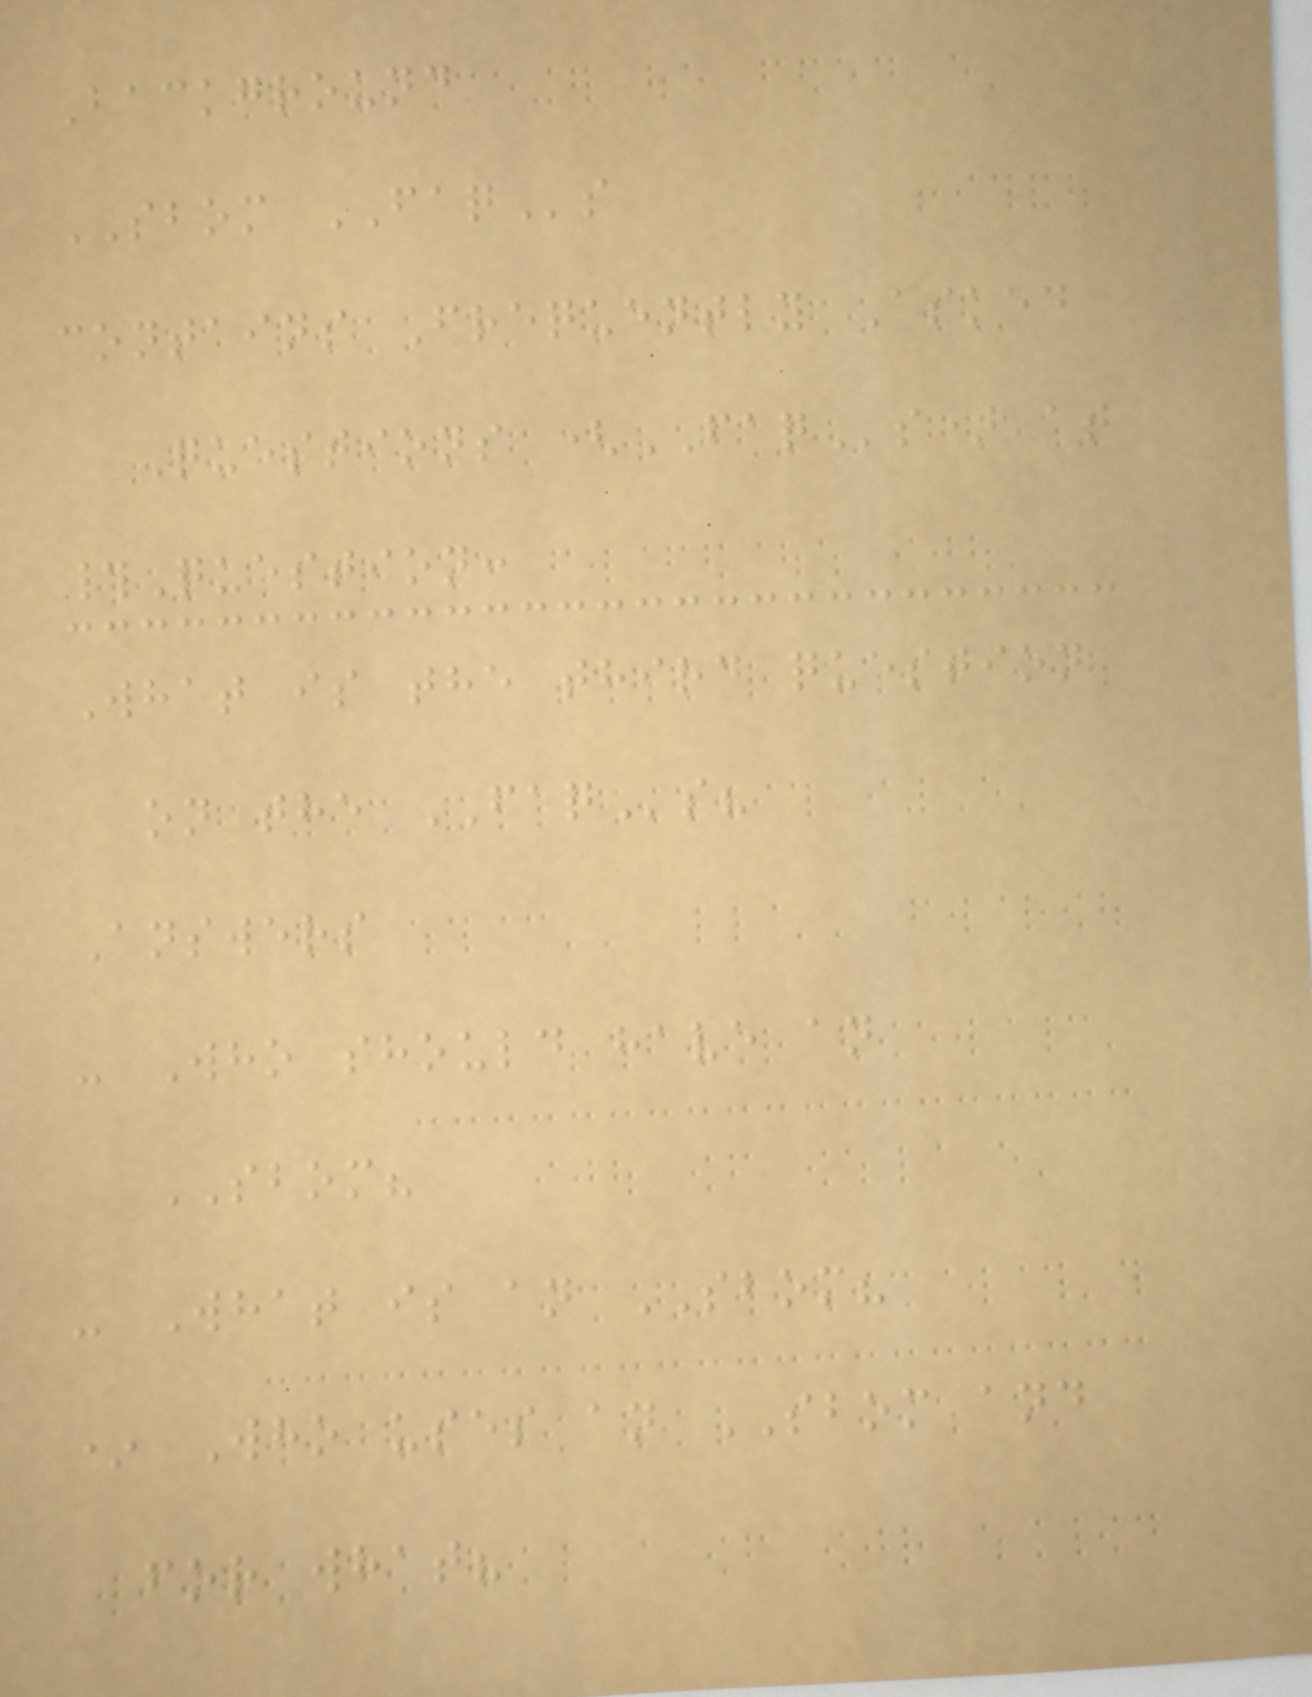Background
SBOM FAQs
contains Frequently Asked
Questions (FAQs) at
#Question:
What is the third question
on the FAQs?
Answers
- Who should have an
SBOM?
- What is an SBOM?
* Who uses an SBOM and
for what?
